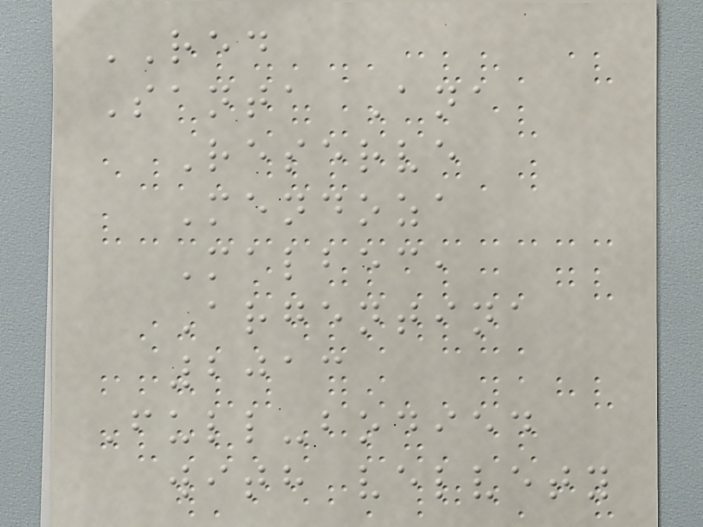RED
Santa Ana
Reserve
Mendoza
Malbec,
Argentina
2013
Full-bodied
with velvety
